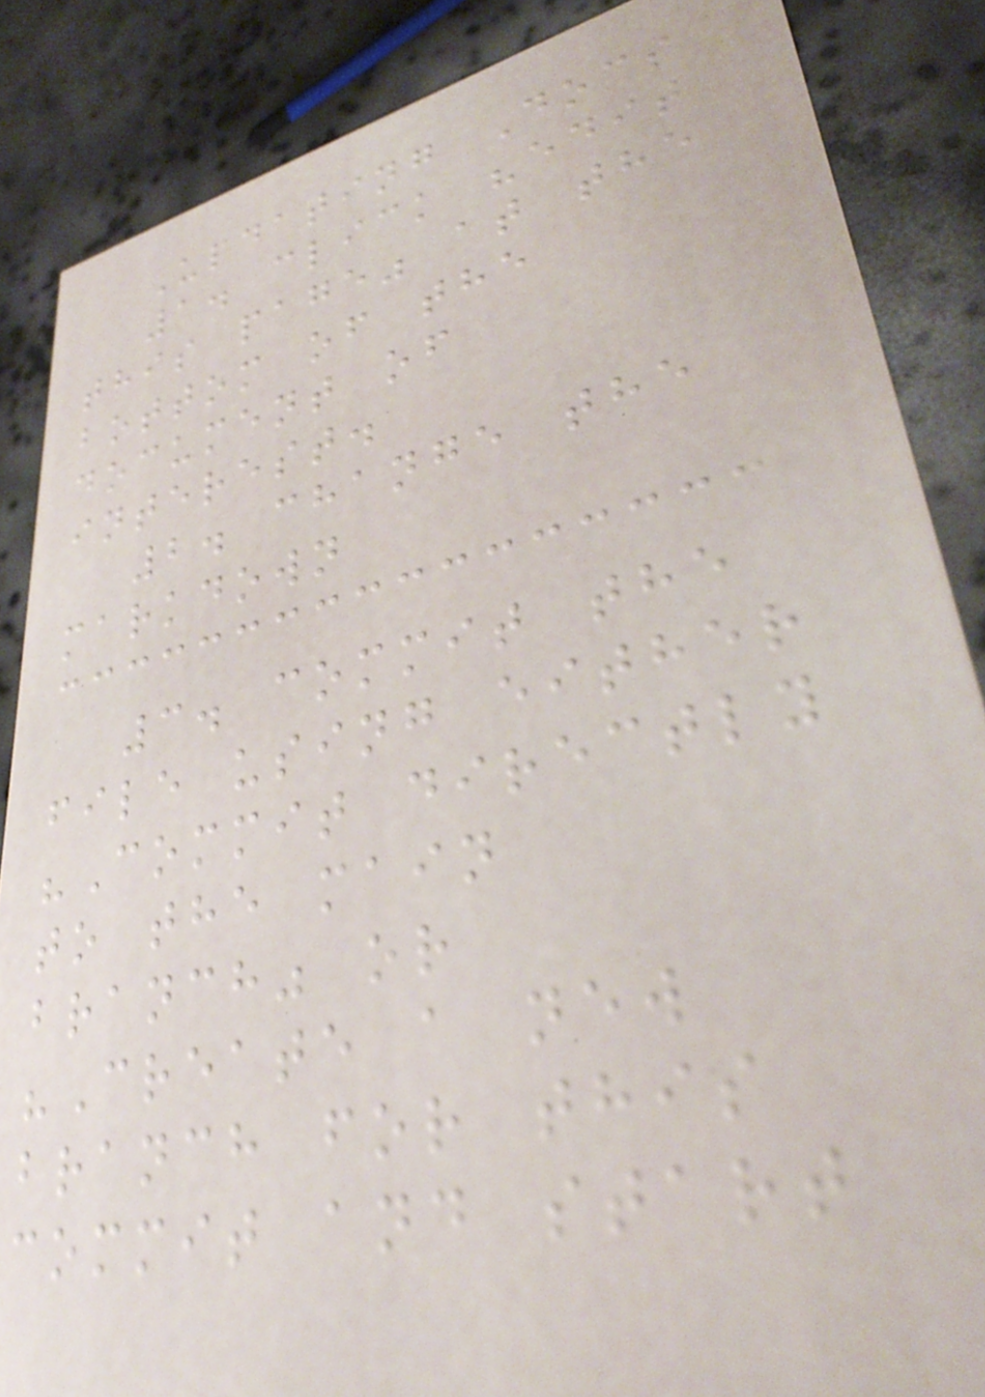Updating Docs
1. click "edit
this page" at the
bottom of the
document of
interest.
2. change the
markdown
3. commit the
file using either
"Commit directly
to the main
branch" or
"Create a new
branch for this
commit and start
